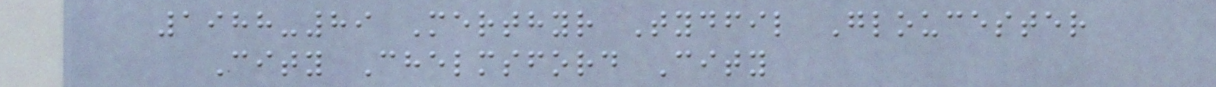1988-89 Merthyr Tydfil Gloucester
City Chelmsford City
